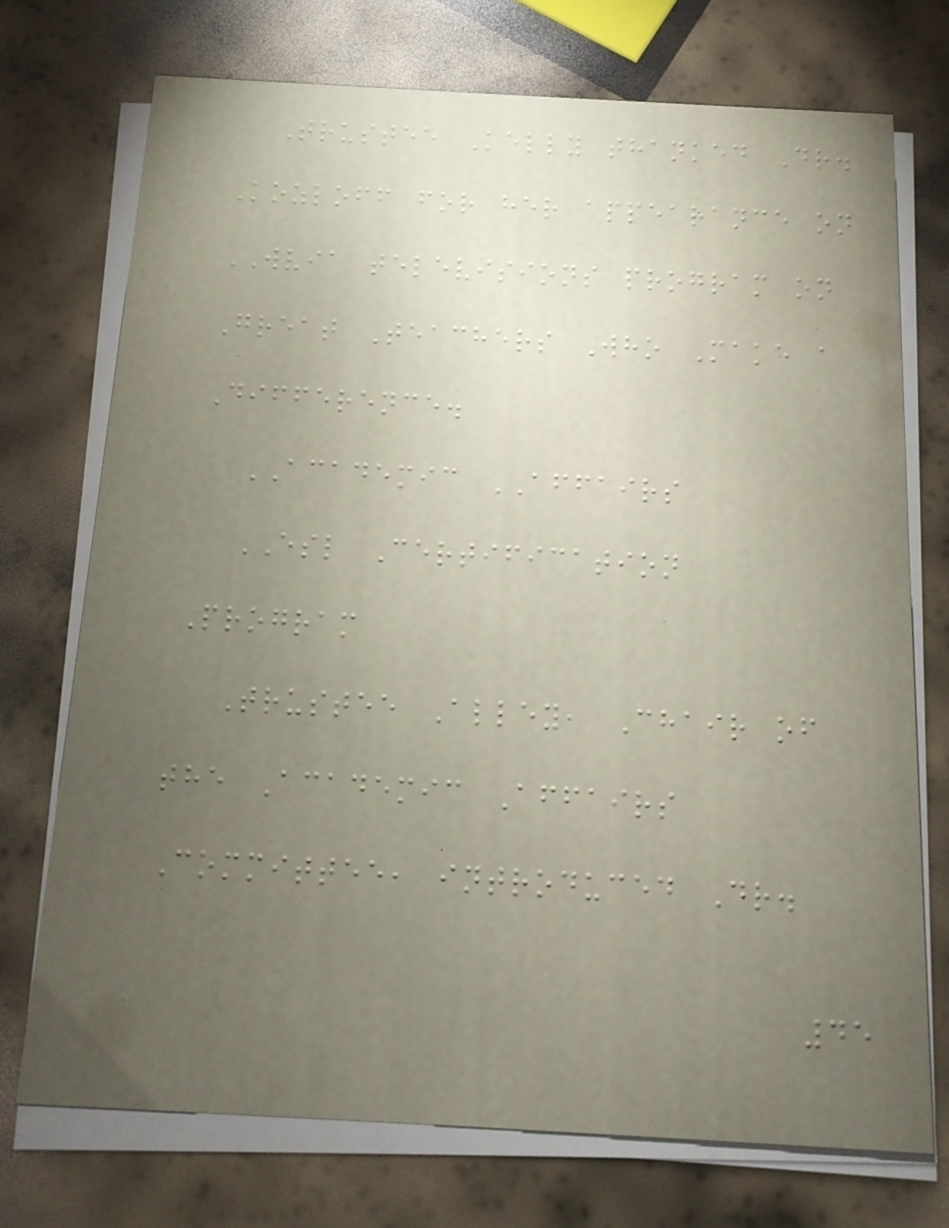Trustee Kelly thanked Dr.
Kozloff for her appearance on
WVIA televisions program on
Great Teachers Who Make a
Difference.
ACADEMIC AFFAIRS
ESL Certification
Program
Trustee Alley, Chair of
the Academic Affairs
Committee, introduced Dr.
45
